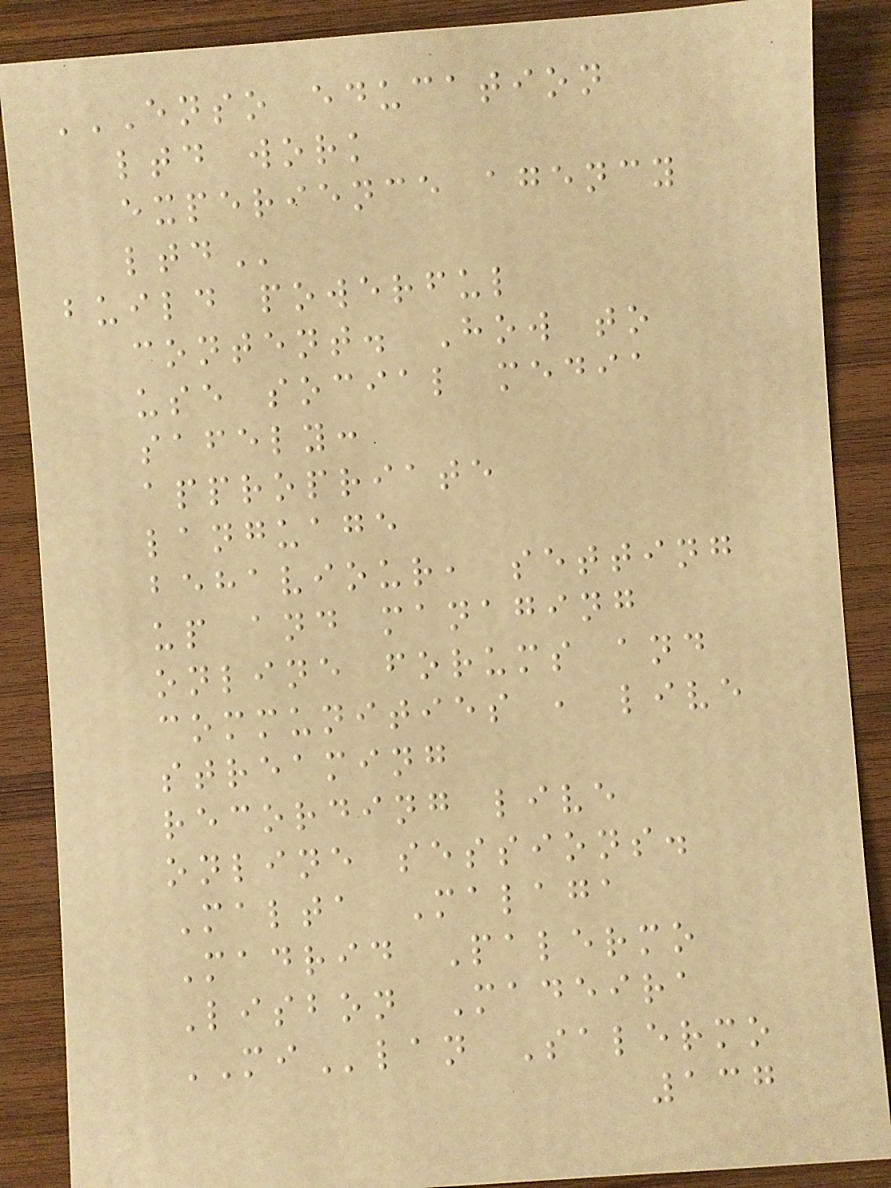ENSO EDUCATION
LTD WORK
EXPERIENCE AGENCY
LTD
build powerful
content. How to
use social media
safely:
appropriate
language
behaviour, setting
up and managing
online forums and
communities , live
streaming
recording live
online sessions.
Malta Malaga
Madrid Palermo
Lisbon Madeira
MIlan Salermo
137
